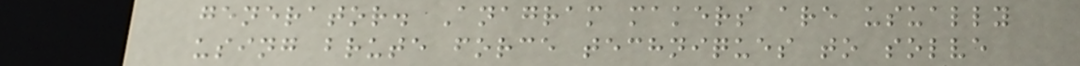generator. Anagram makers are usually
using brute force techniques to solve
